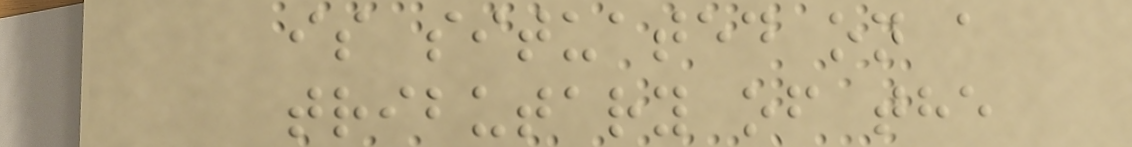is situated on a
tributary of the
